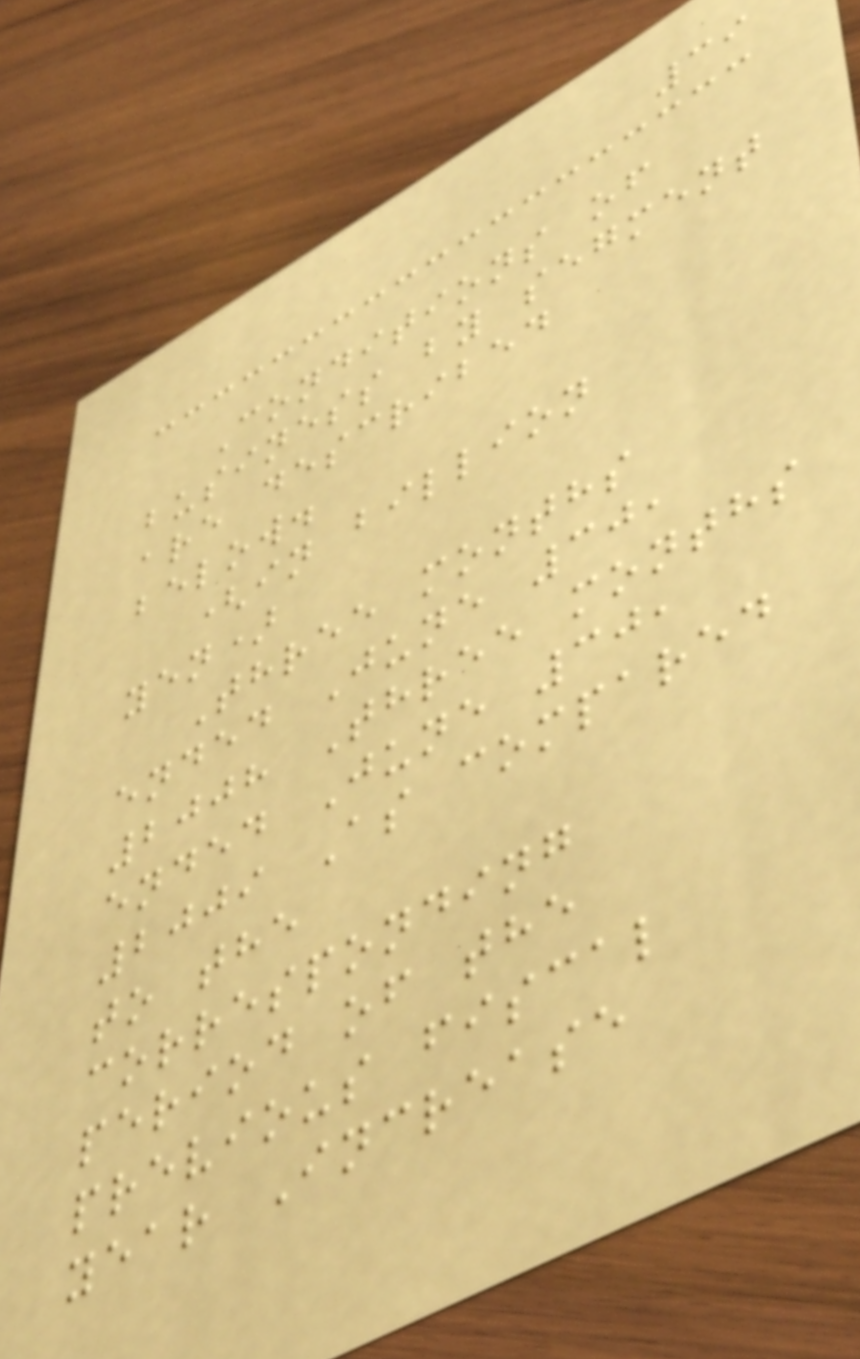39
Conditions of
business by segment
are described
below.
(in billion
yen)
Three months
ended June 30,
2008 Three months
ended June 30,
2009 As compared
to the
corresponding
period of the
previous fiscal
year Increase
